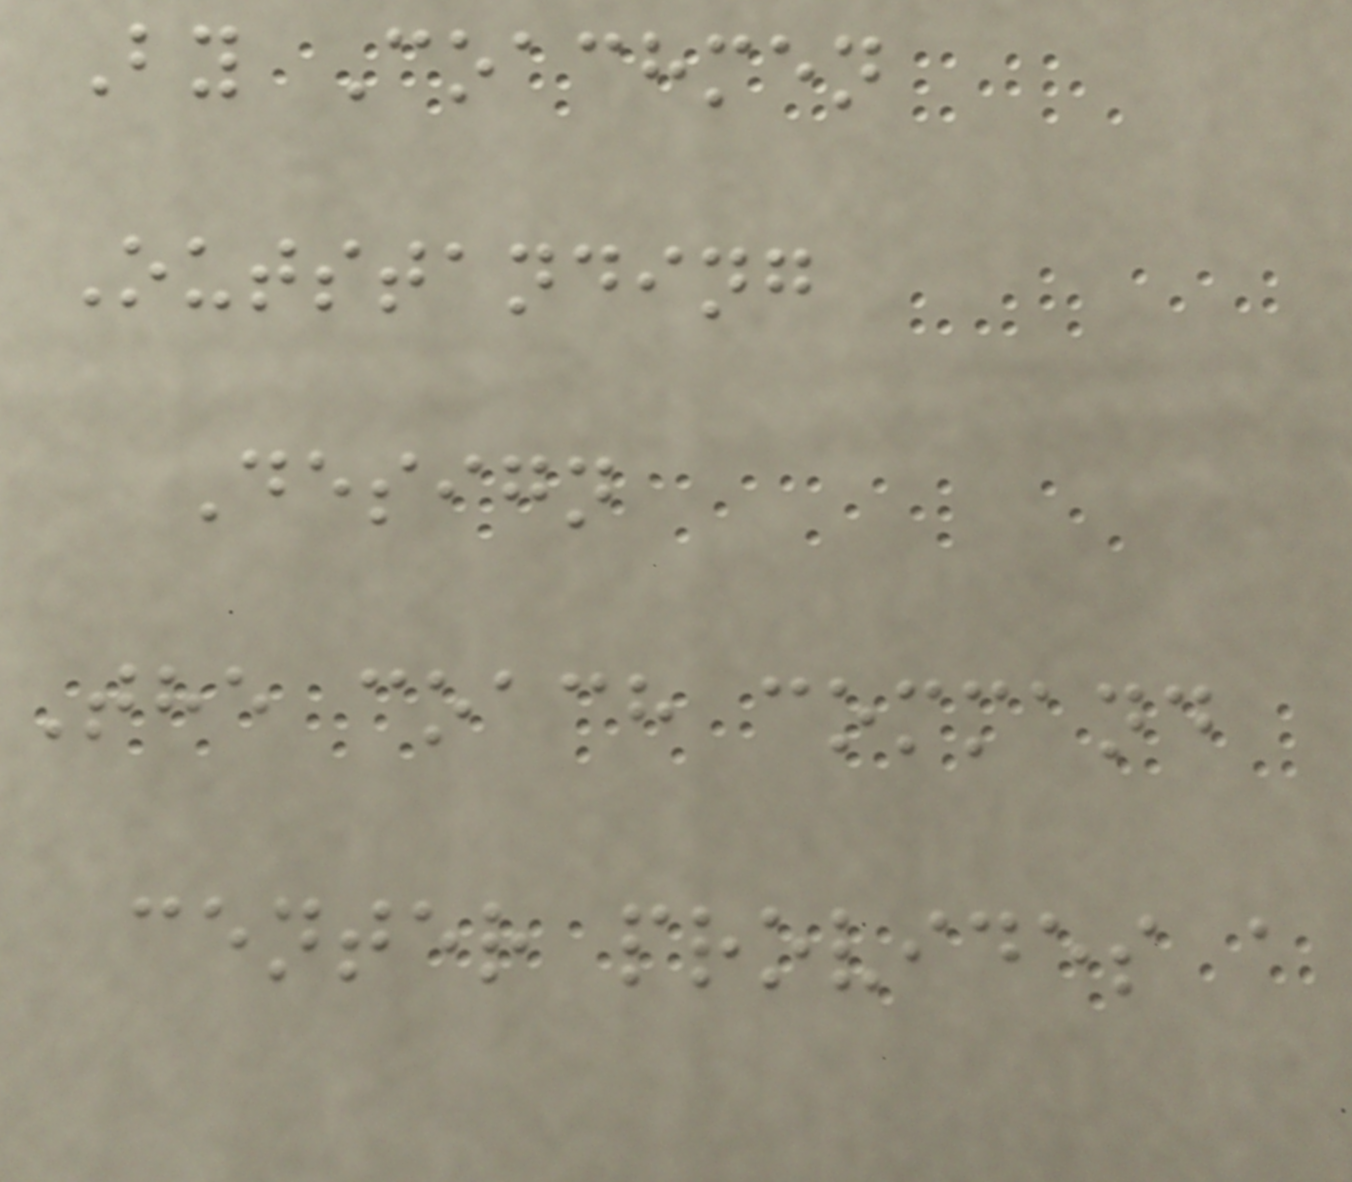By Coachmen
Outstanding
Design
The coach command
center provides a
